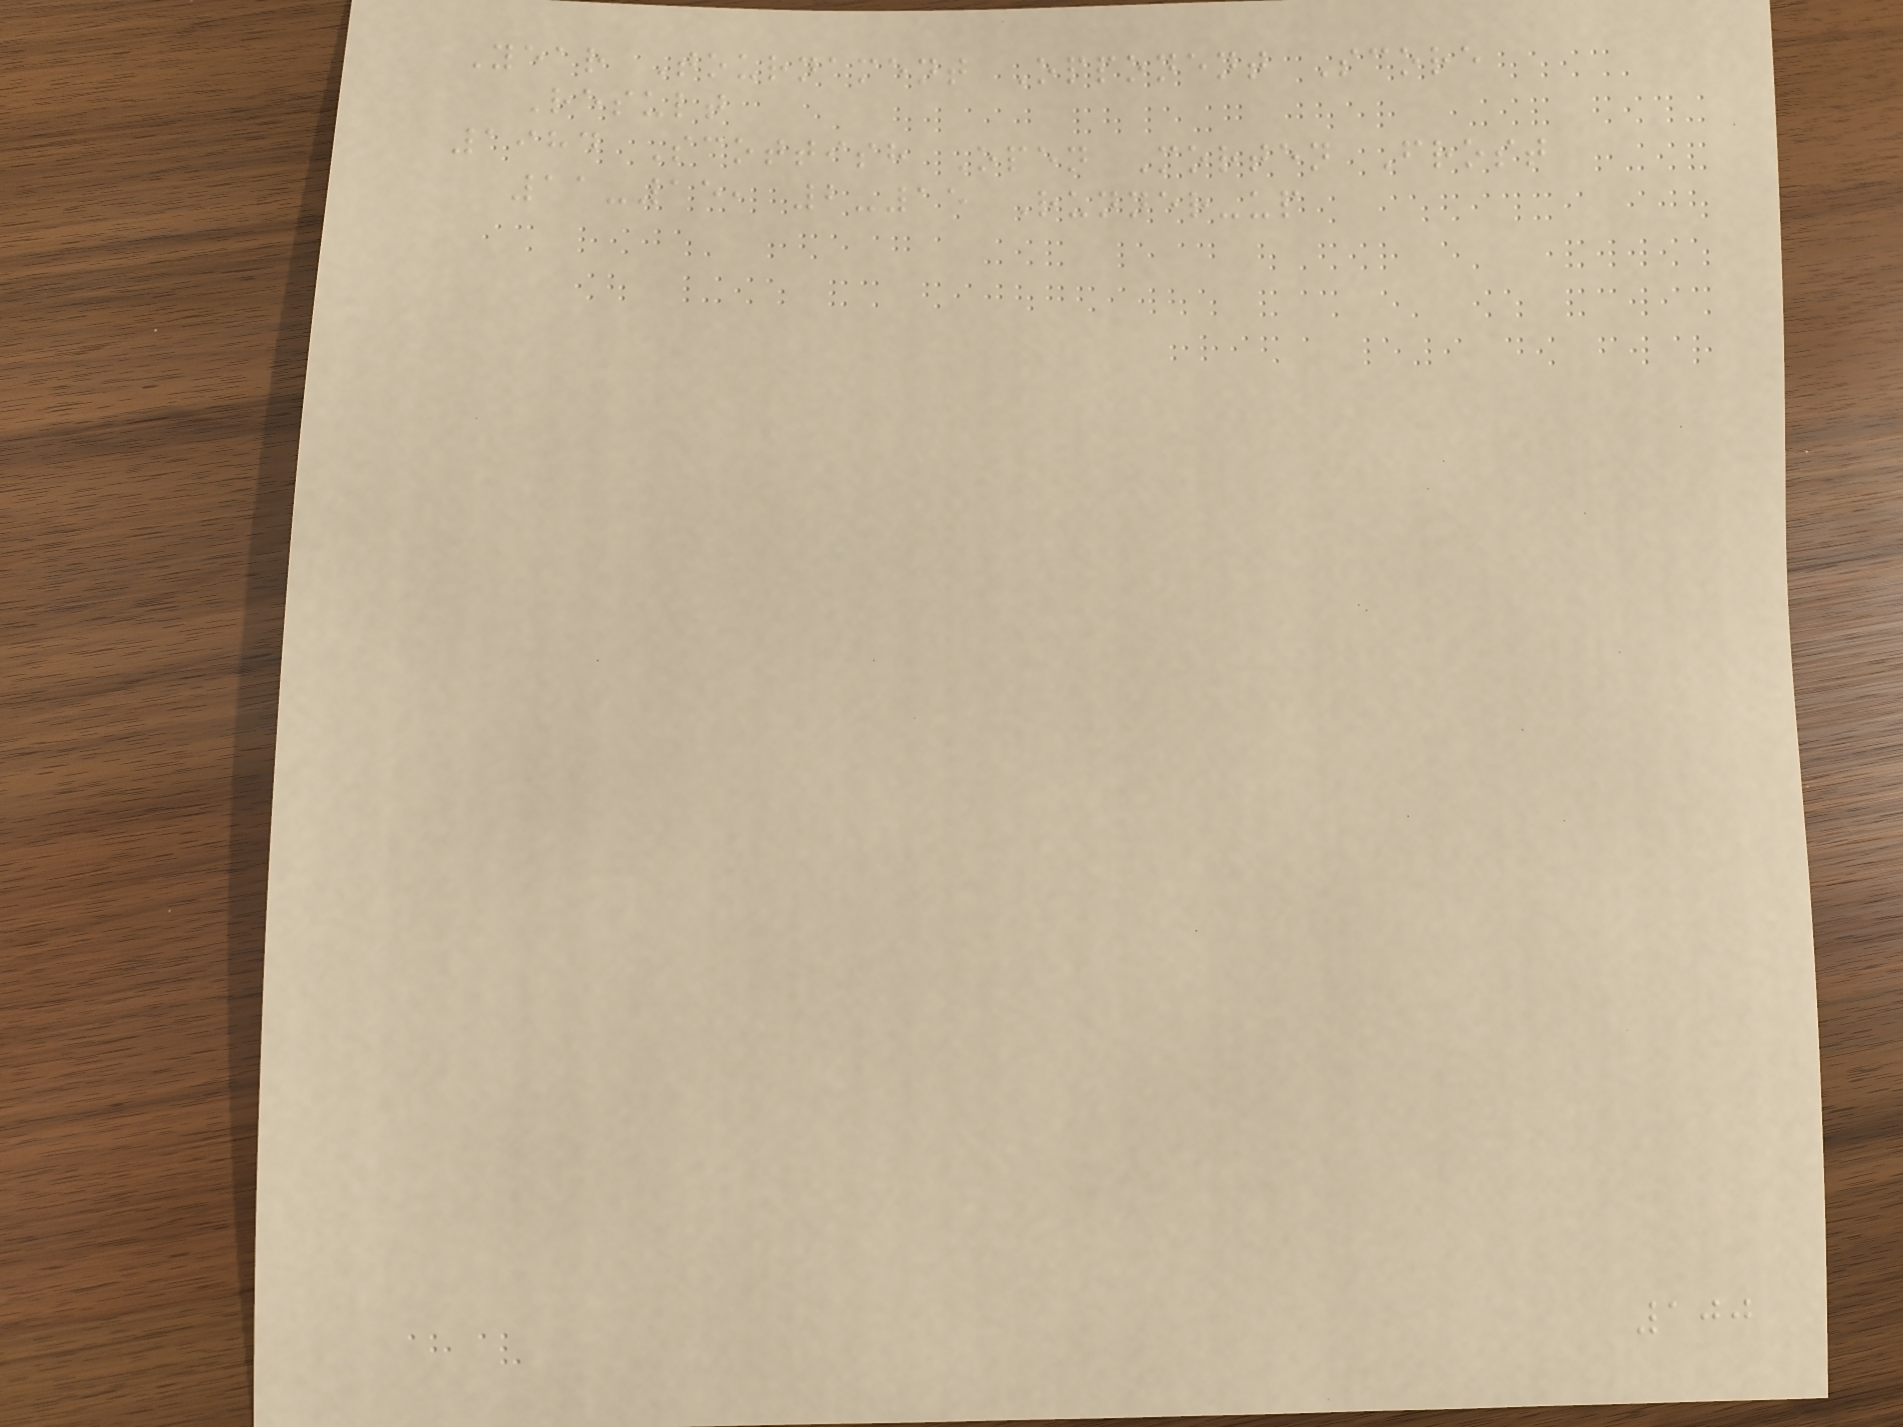Year Tournament Opponent Score
Result
1984 Scottish Open Morten Frost
11-15, 2-15 Runner-up
100
